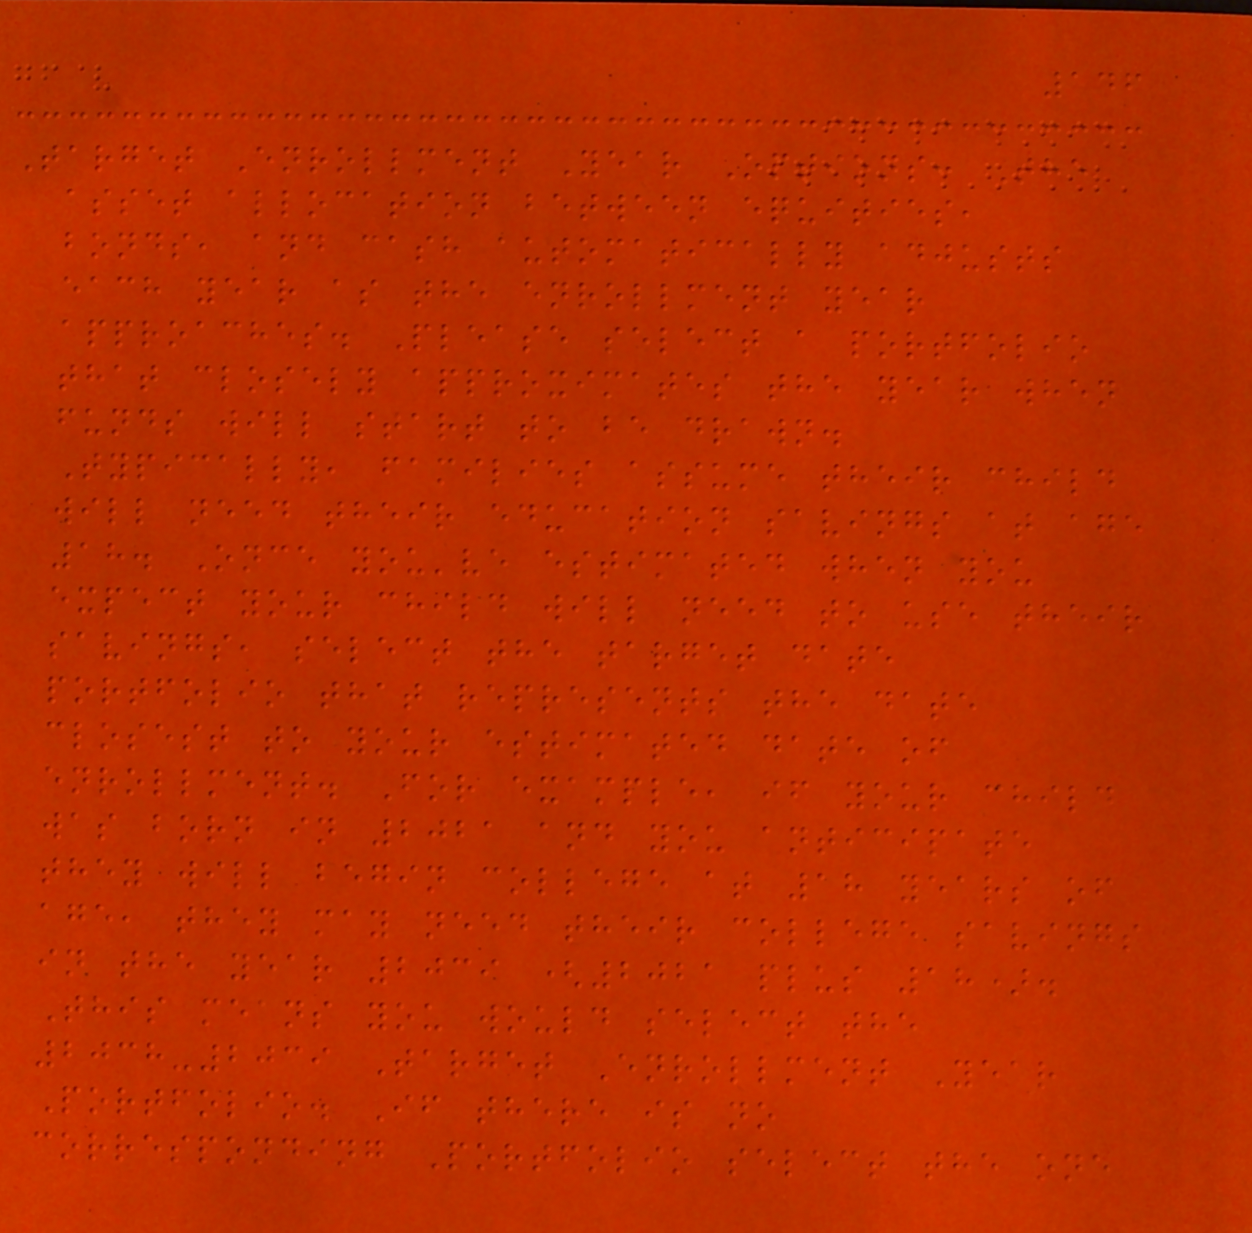146
Target Enrollment Year Options: The
asset allocation between equities,
bonds, and cash automatically adjusts
each year as the enrollment year
approaches. Please select a portfolio
that closely approximates the year when
funds will start to be drawn.
Typically, families assume their child
will need their education savings at age
18. Once you've estimated when you
expect your child will need to use their
savings, select the target date
portfolio that represents the date
closest to your estimated date of
enrollment. For example, if your child
was born in 2021 and you anticipate
they will begin college at 18 years of
age, they may need their college savings
in the year 2039 (2021 plus 18).
This means you would select the
2038-2039 Target Enrollment Year
Portfolio. If there is no
corresponding Portfolio select the one
